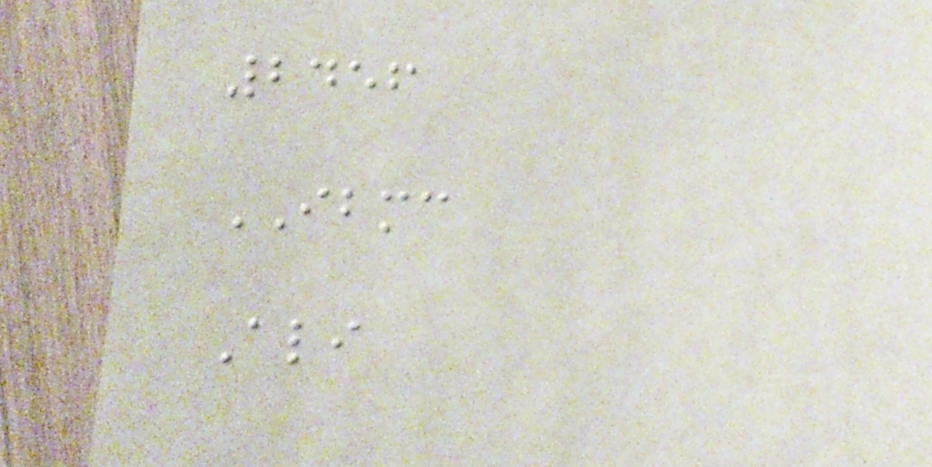2456
IBMC
Ali
